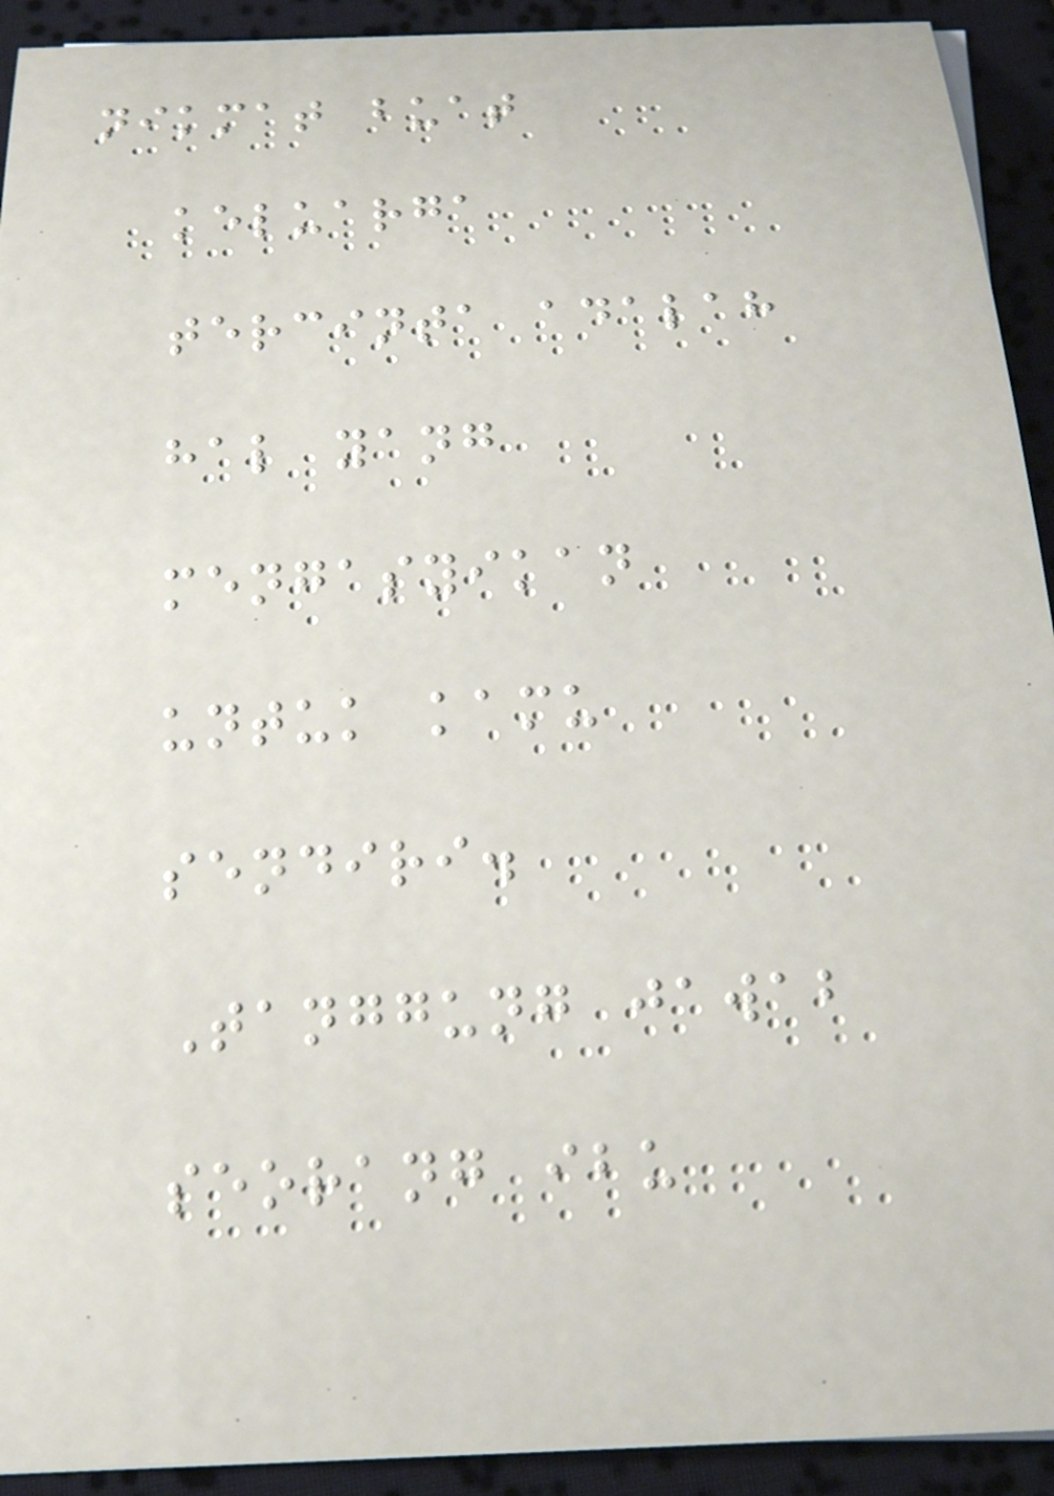nikmat buat
keluarga
tercinta adalah
hal yang
mengasyikan
untuk kamu
sendiri.
Tanggung jawab
seorang ibu
